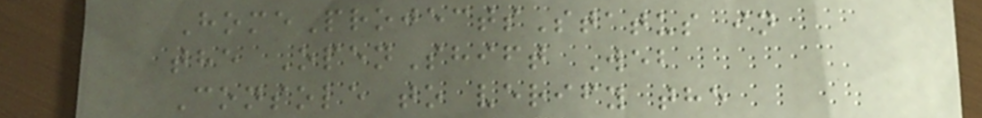HomeProjectsStatus in
the OpenShift Web
Console to verify the
